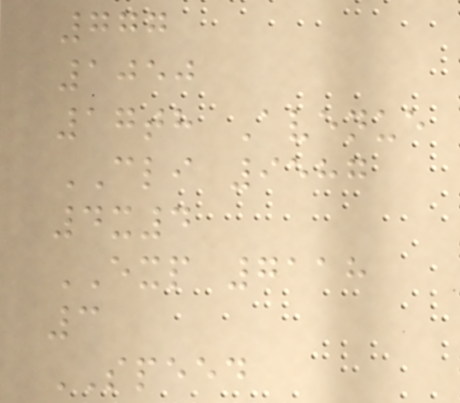777
1050
17th Avenue
CLI 9587
4x4
EXP 7118
3
SPEED
